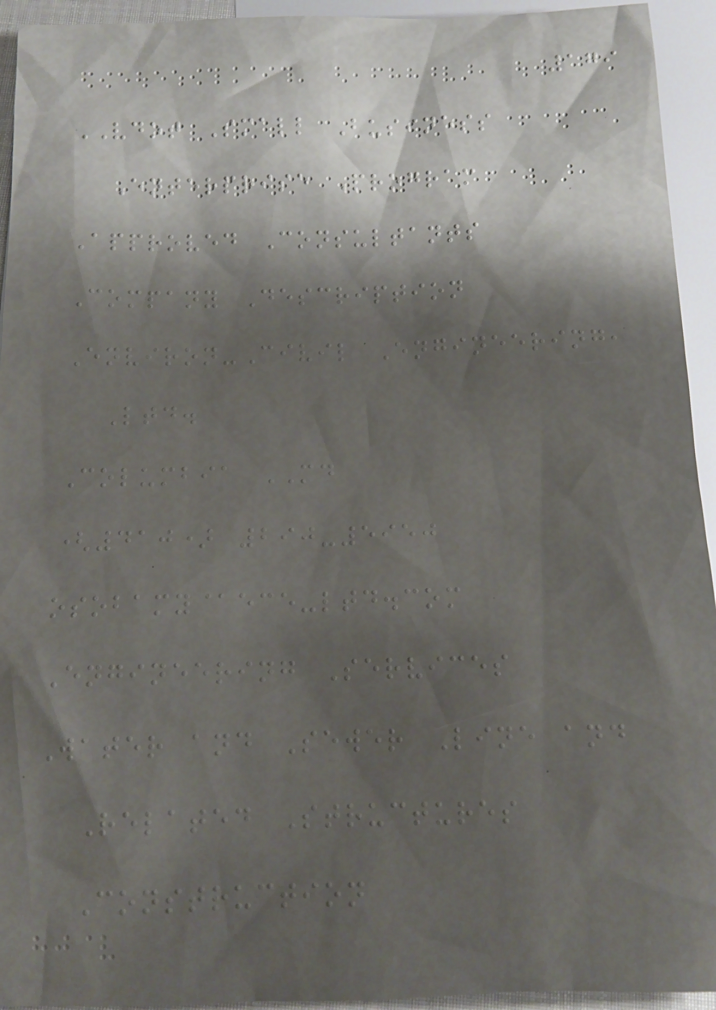179
VDOT Small Business
Enterprise Program
Approved Consultants
Company Description
Environ-Civil Engineering,
Ltd.
Columbia MD
(410) 290-5950
osobamy@ece-ltd.com
Engineering Services
Water and Sewer Line and
Related Structures
Construction
